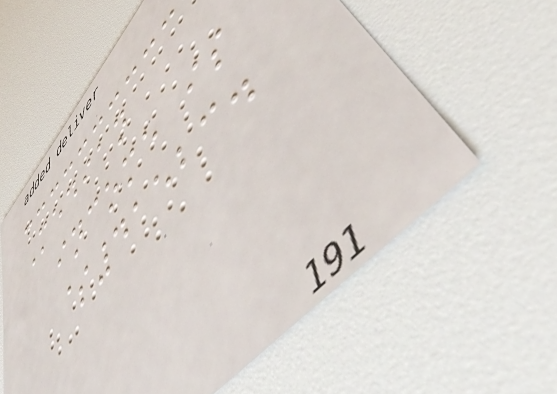Median
income is
$41523.
